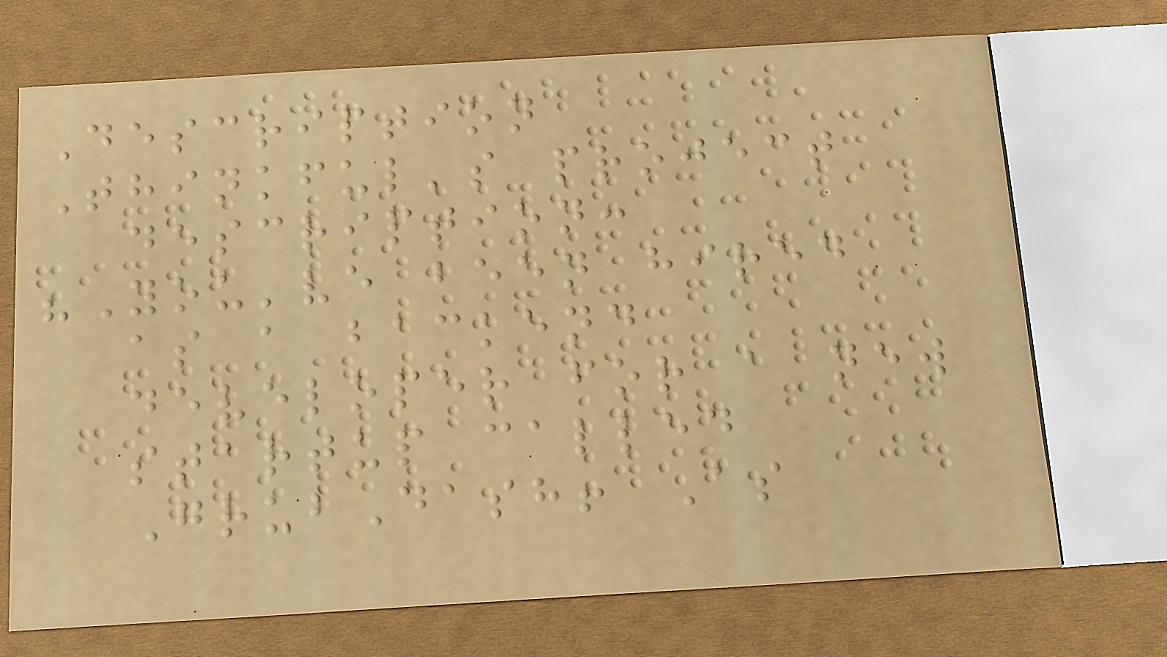Description
Thinkful's project
description:
"You've been hired
as a backend
developer for a new
startup called
GrubDash! As
